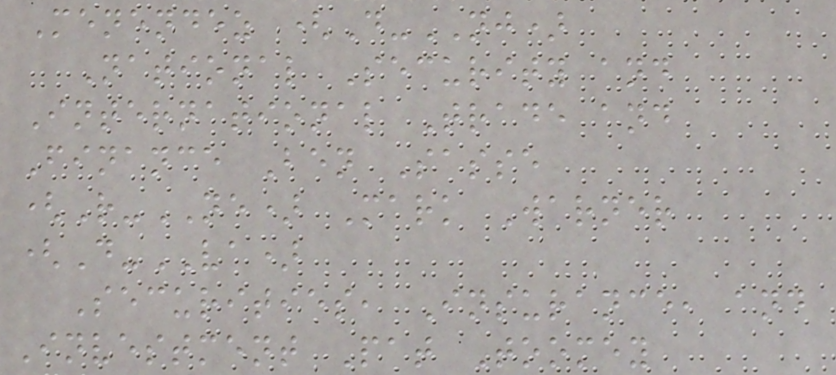Menendez (D-NJ)
National Security and
International Trade and
Finance Ben Sasse
(R-NE) Mark Warner
(D-VA)
Securities, Insurance, and
Investment Pat Toomey
